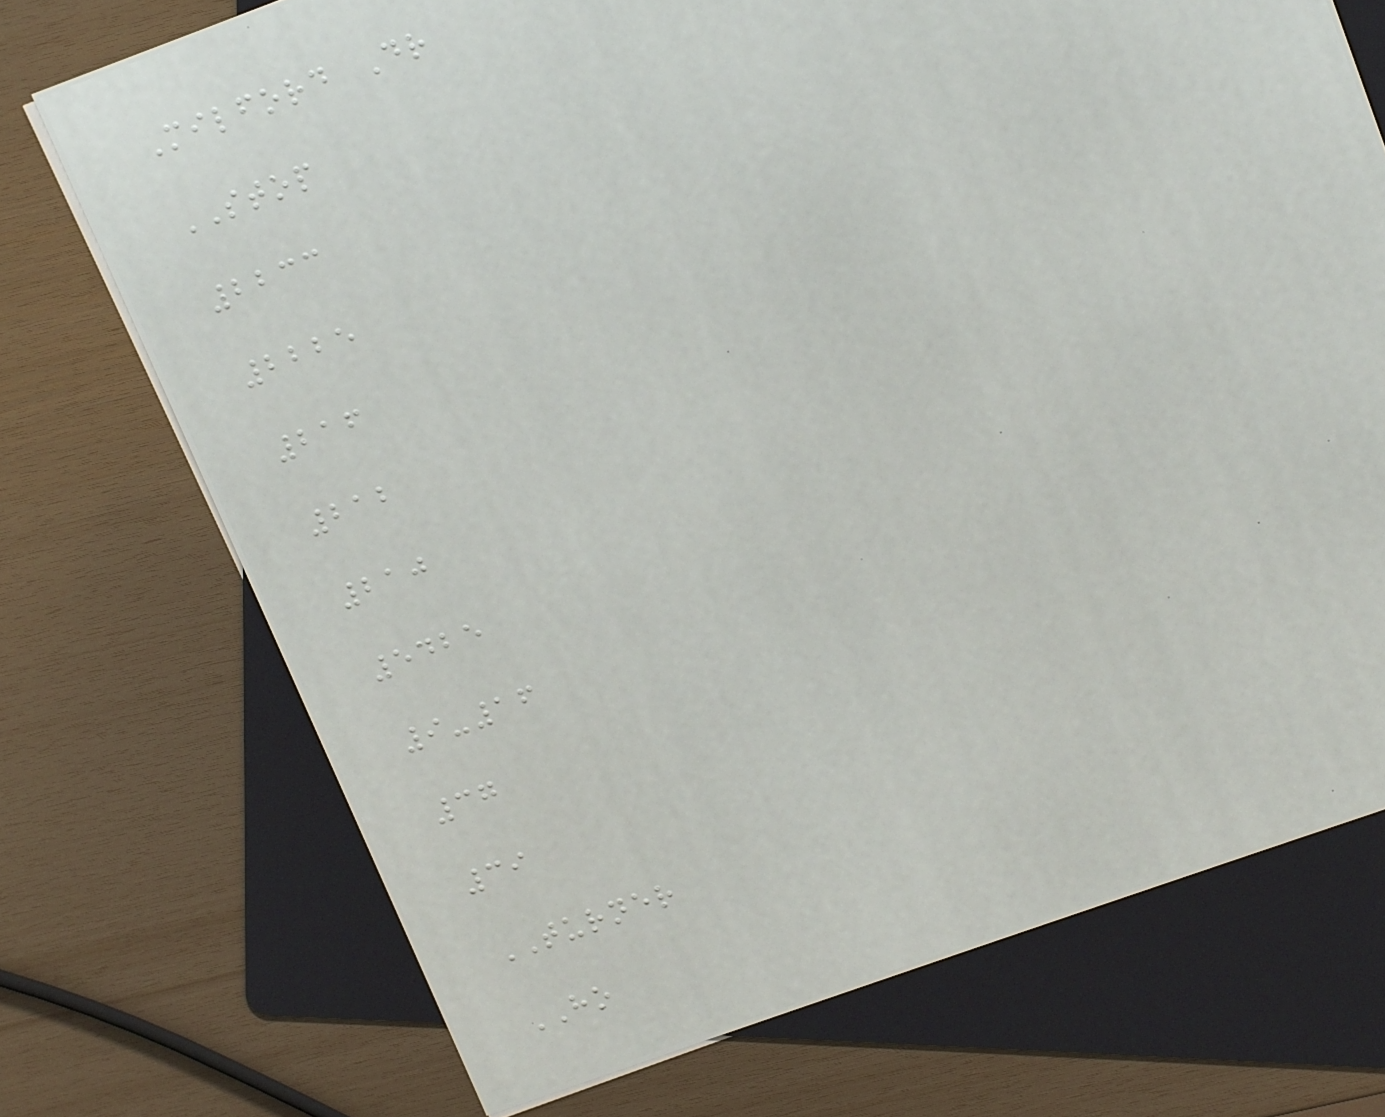Milford Dr
STOP
2233
2225
216
212
210
5425
9-16
37
39
TURNER
HO
